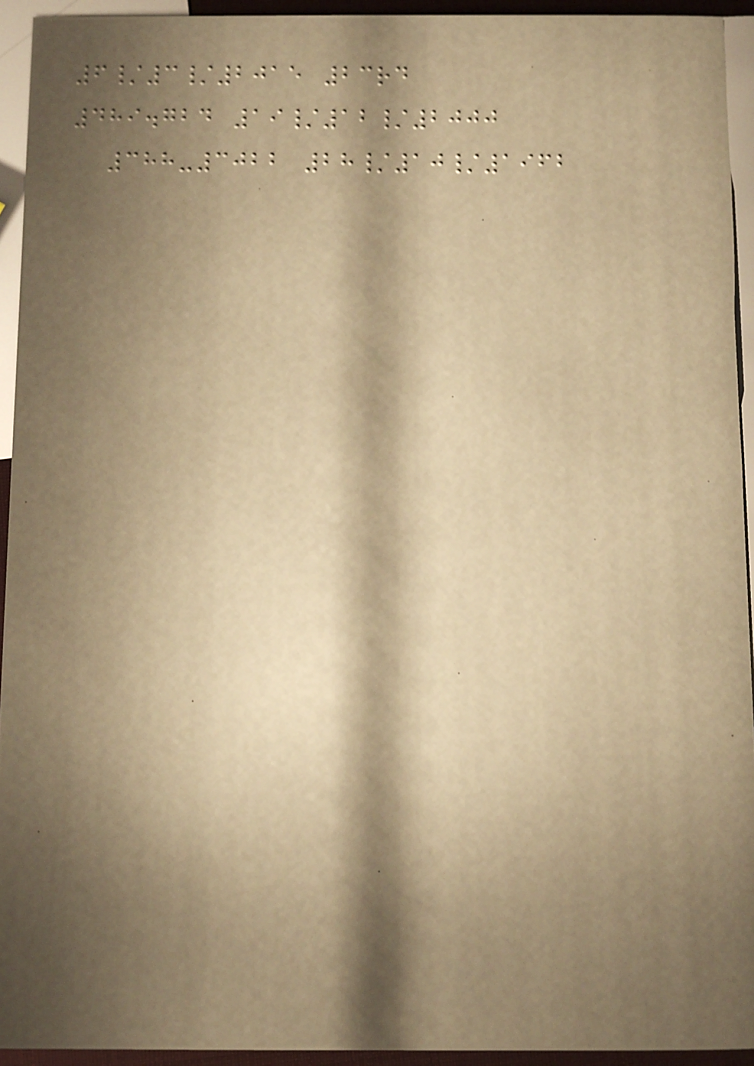6/3/2015 23rd
489.724 19/12/2000
388-3022 28/10/1962
